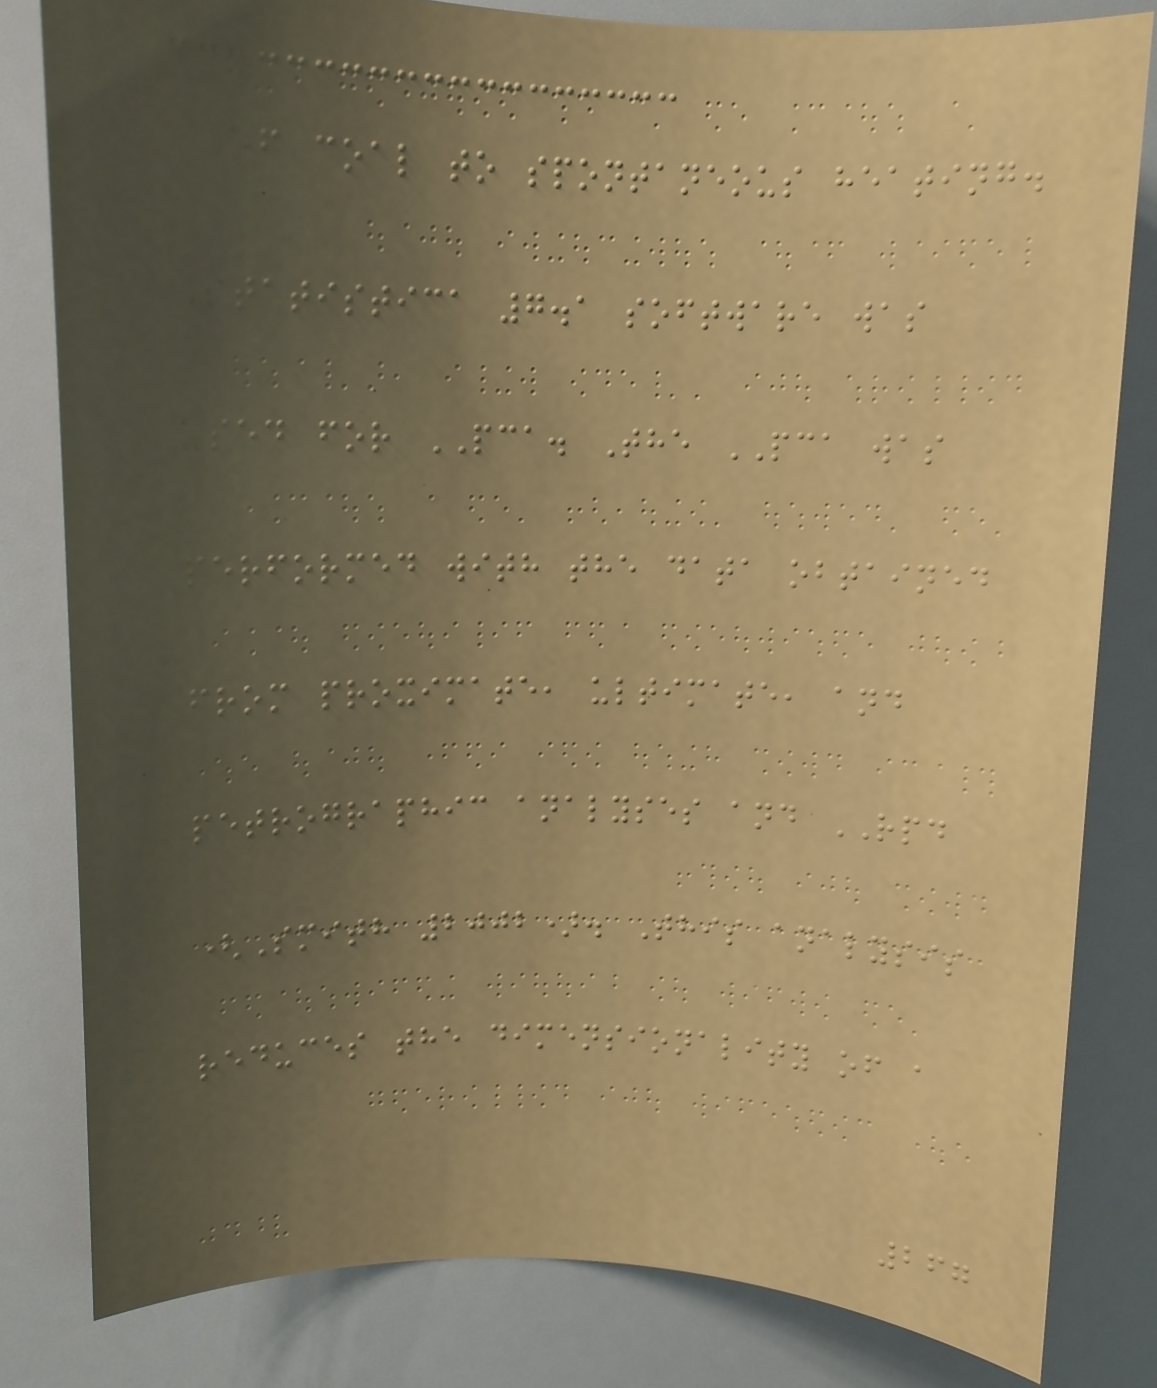of coal to spontaneous heating.
Statistica 7.1 software was
used for PCA. The PCA was
performed with the data obtained
from proximate, ultimate, and
petrographic analyses and RPD
(Smith 2002). This analysis
reduces the dimensionality of a
267
